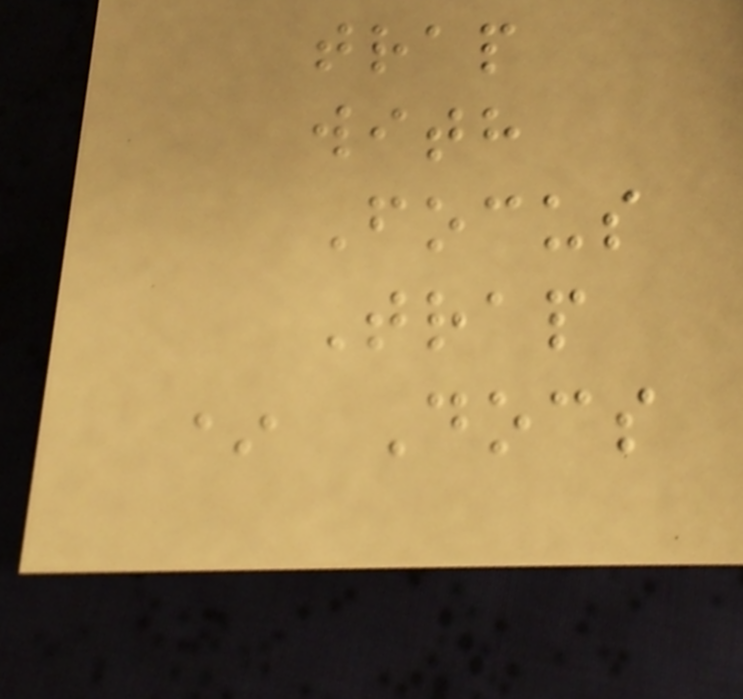trap
with
Focus
Trap
* Docs
